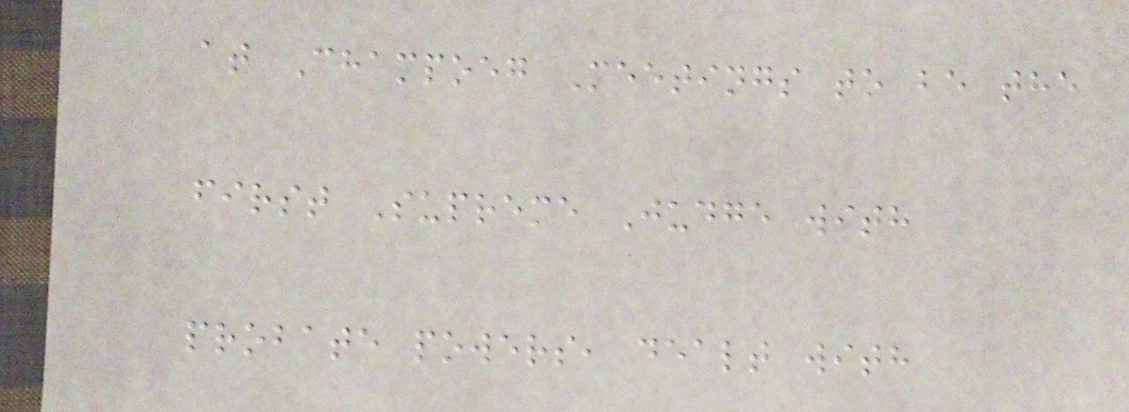at Champoeg Meetings to be the
first Supreme Judge with
probate powers, dealt with
